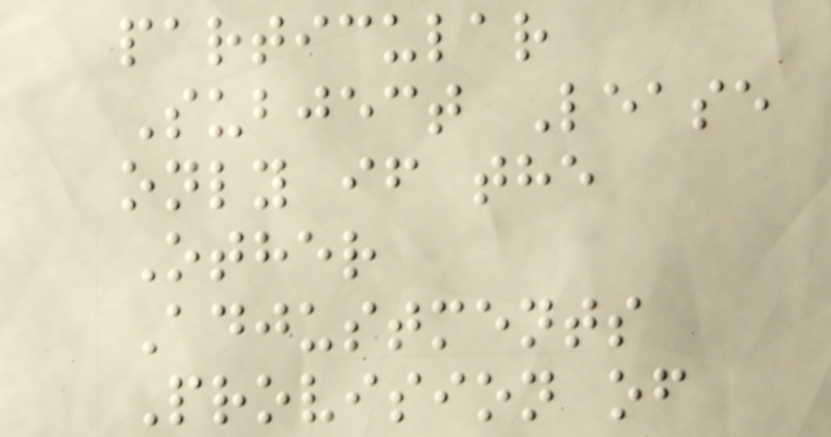particular
Subject Lease
only if the
Other
Adjustments
Provision of
